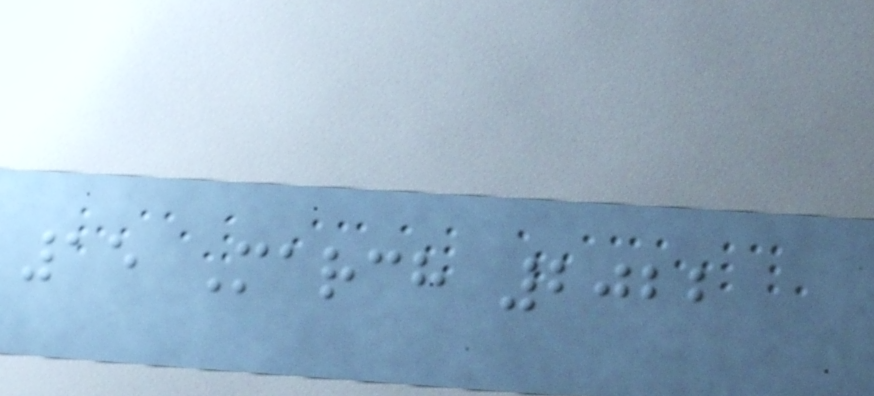15 March 2022
